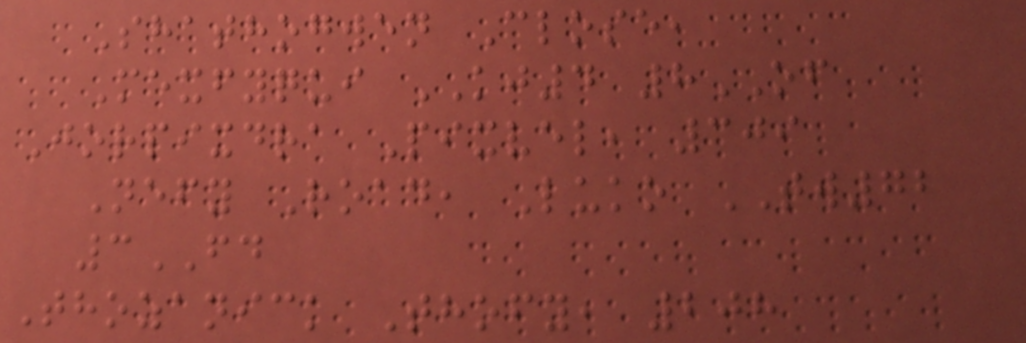Shathogwen Close,
Mexfyqui KJ4 8OF
Jorpixdra Pixvel, 309
Nefy Road, Luko TW72
3FD
Thozanick Thofy, 208
